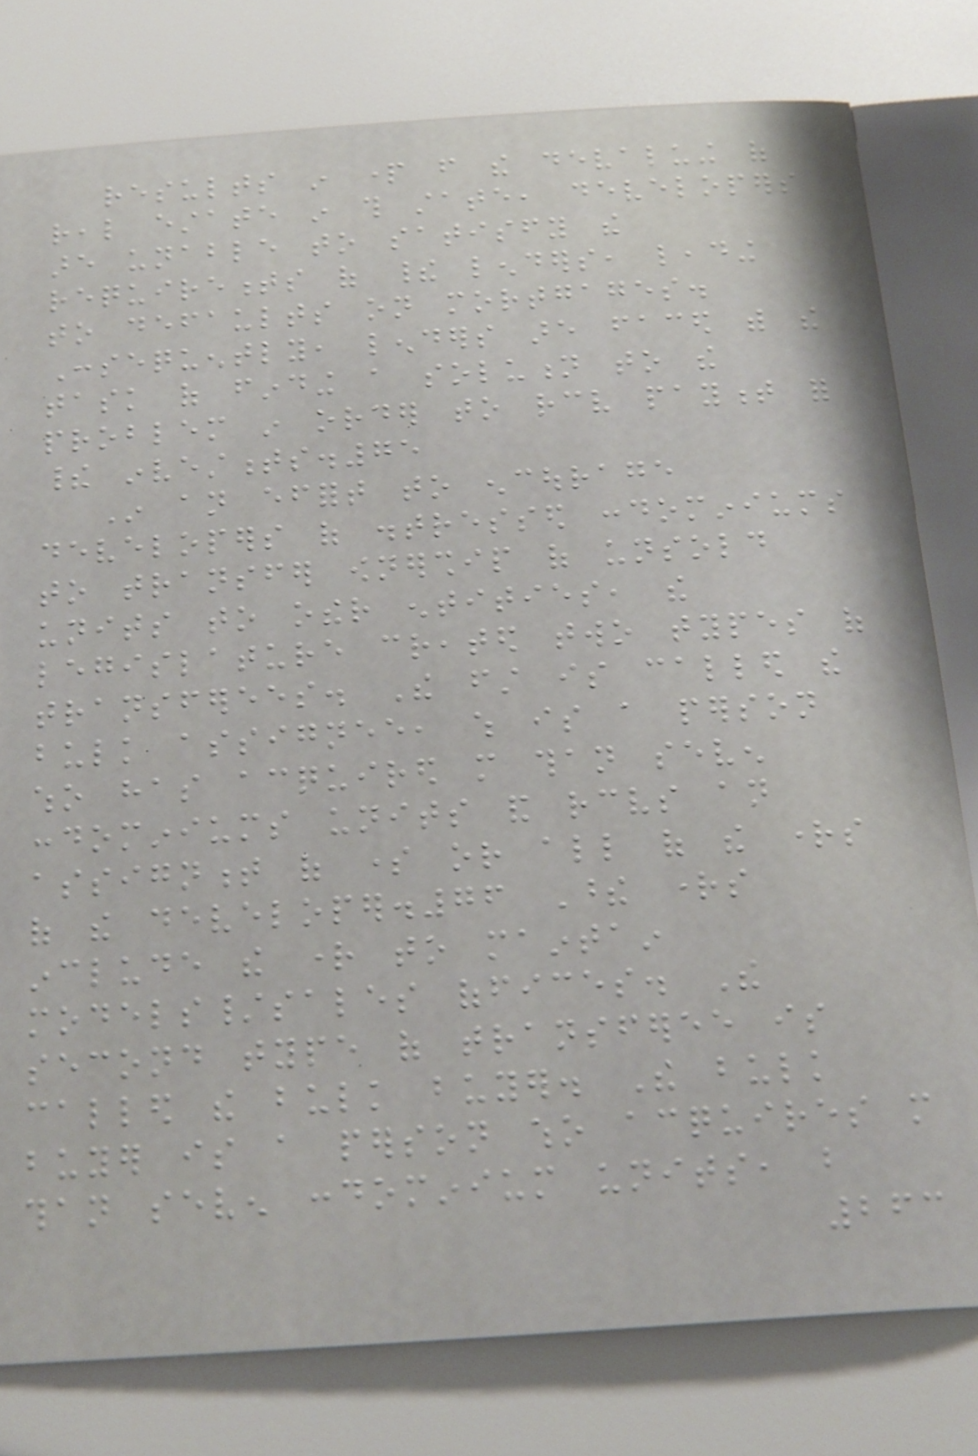results in part from the devaluing of
real estate in this state, developers
are unable to satisfy the
requirements of their lenders, leading
to defaults on mortgages.
Consequently, lenders are faced with the
task of finding a solution to the
problem in order to receive payment for
their investments.75
In an effort to encourage
developers of distressed condominiums
to transfer ownership of unsold
units to other entities, the
legislature created two types of
transferees. The first is called the
bulk assignee, which is a person
who has acquired more than seven
condominiums units and receives an
assignment of some or all of the rights
of the developer.76 These rights
include the right to maintain
models/sales offices. The
second type of transferee is
called the bulk buyer. The bulk
buyer is a person who acquires more
than seven condominium units, but
263
